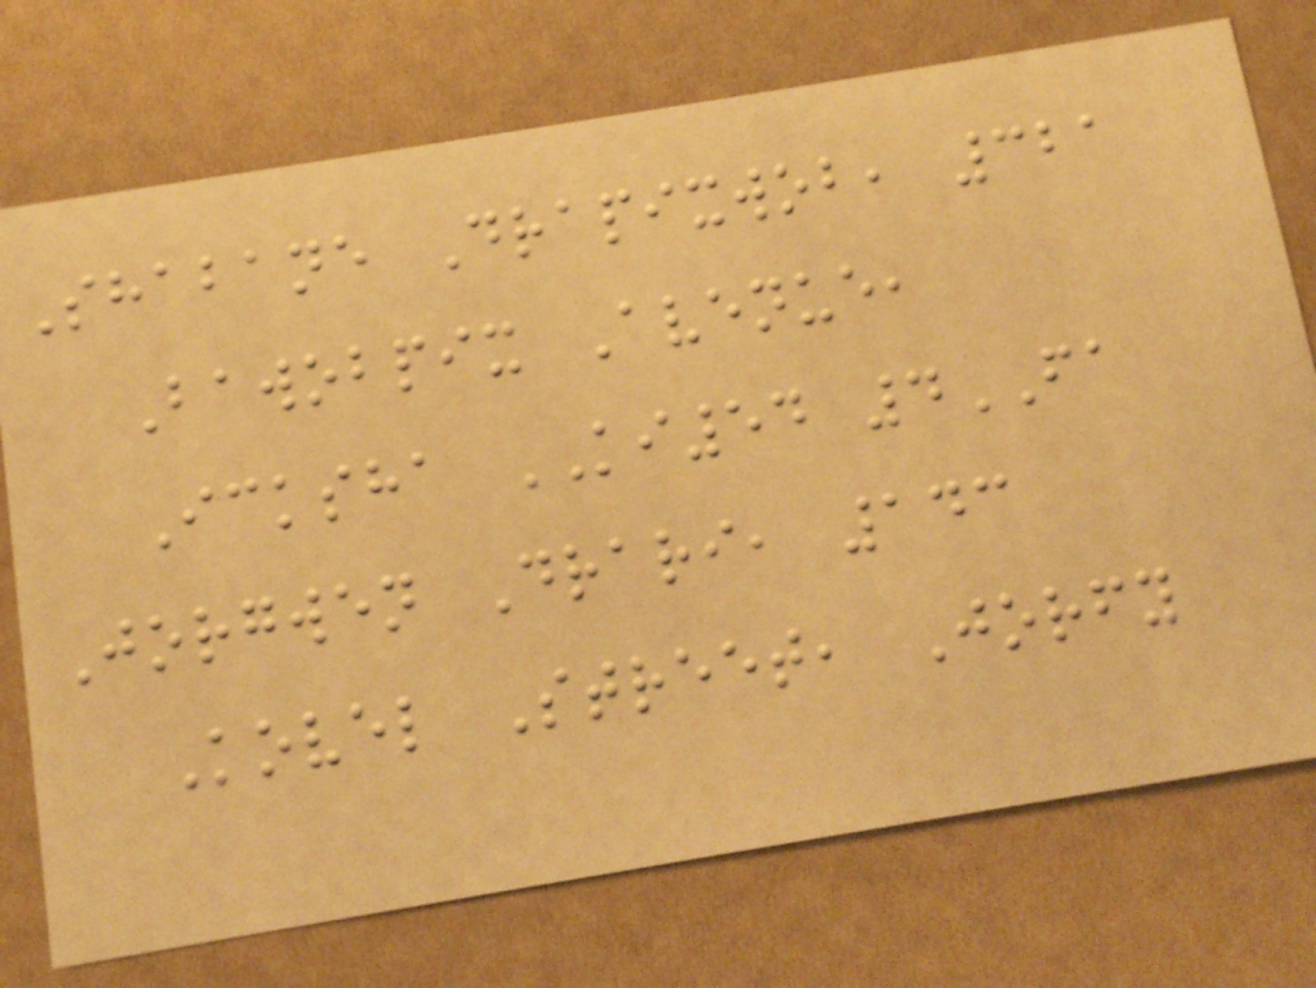Shabane Drapixwob, 321
Bawobpix Avenue,
Icksha KI54 4FA
Jorgwen Drari, 143
Kovel Street, Jorfy
